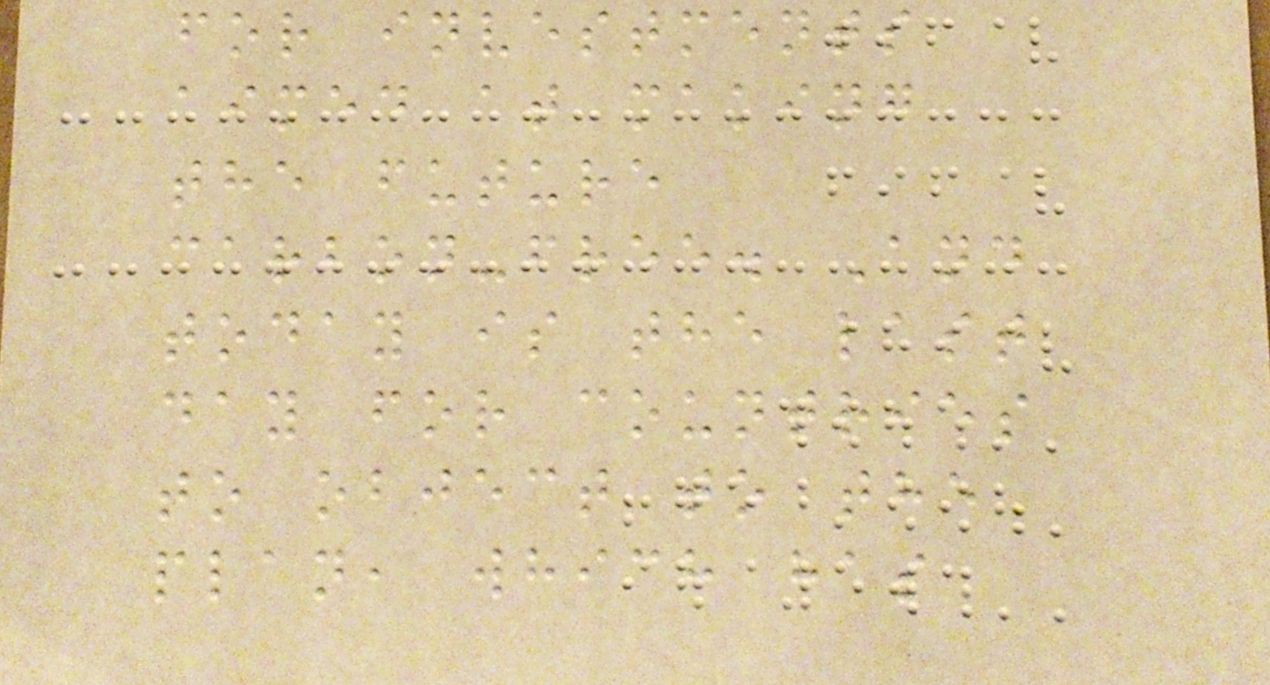for investments
aimed at making
the future
carbon-free. And
today is the last
day for countries
to object to the
plan, which has
